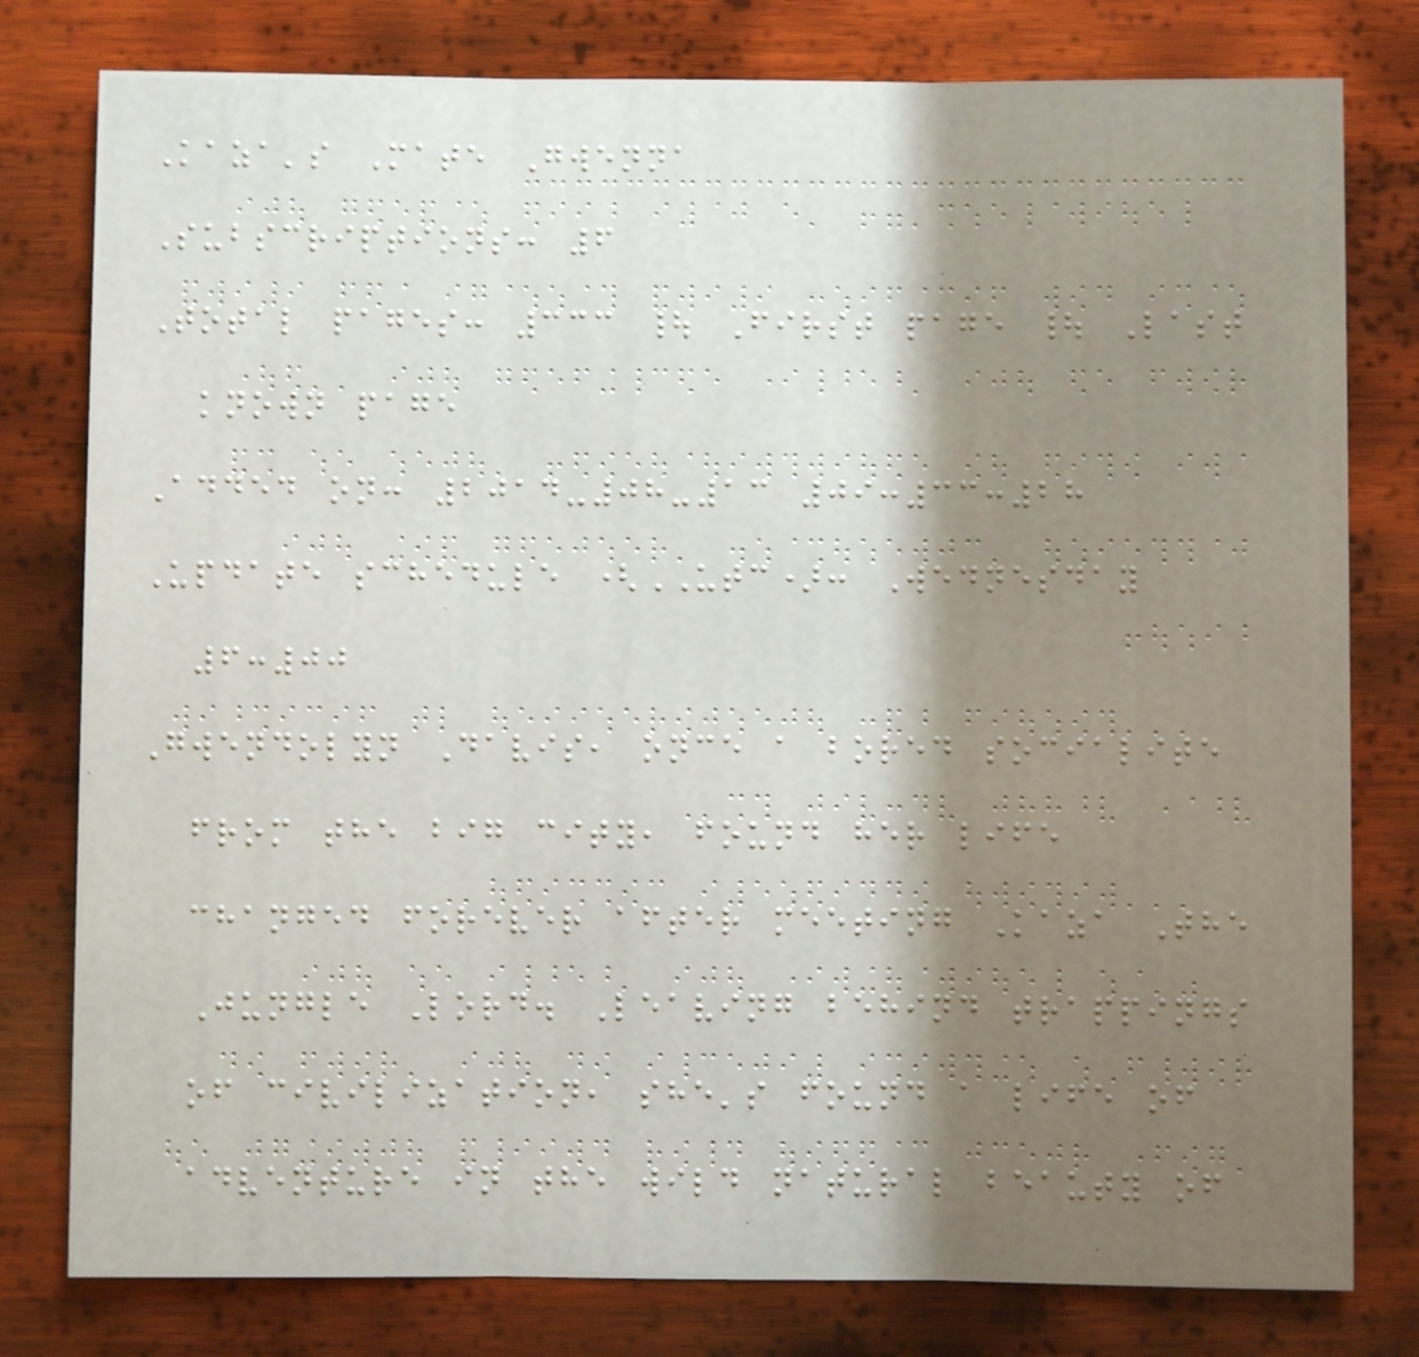Kaza's Mate Gwenna
Subscriptions: 6
Total pages: 333 | First page | Last
known page
Added on: 2014-08-13 09:33:28
Update schedule (UTC): Wednesday
6:00
Gwendolyn Davis, once a bored socialite
from the big city, found her life
changed forever after meeting Kaza The
Jungle Lord. Leaving behind trappings
of civilization, she's found a life of
adventure in the wild natural beauty of
